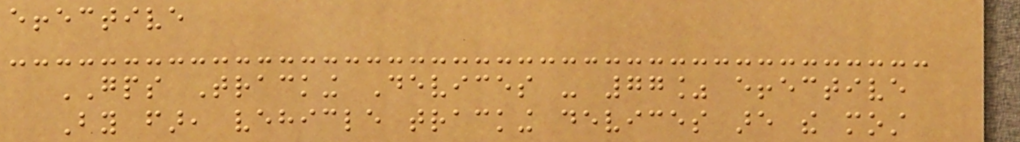effective
GPS Tracking Devices - 77% effective
By far, vehicle tracking devices are the most
